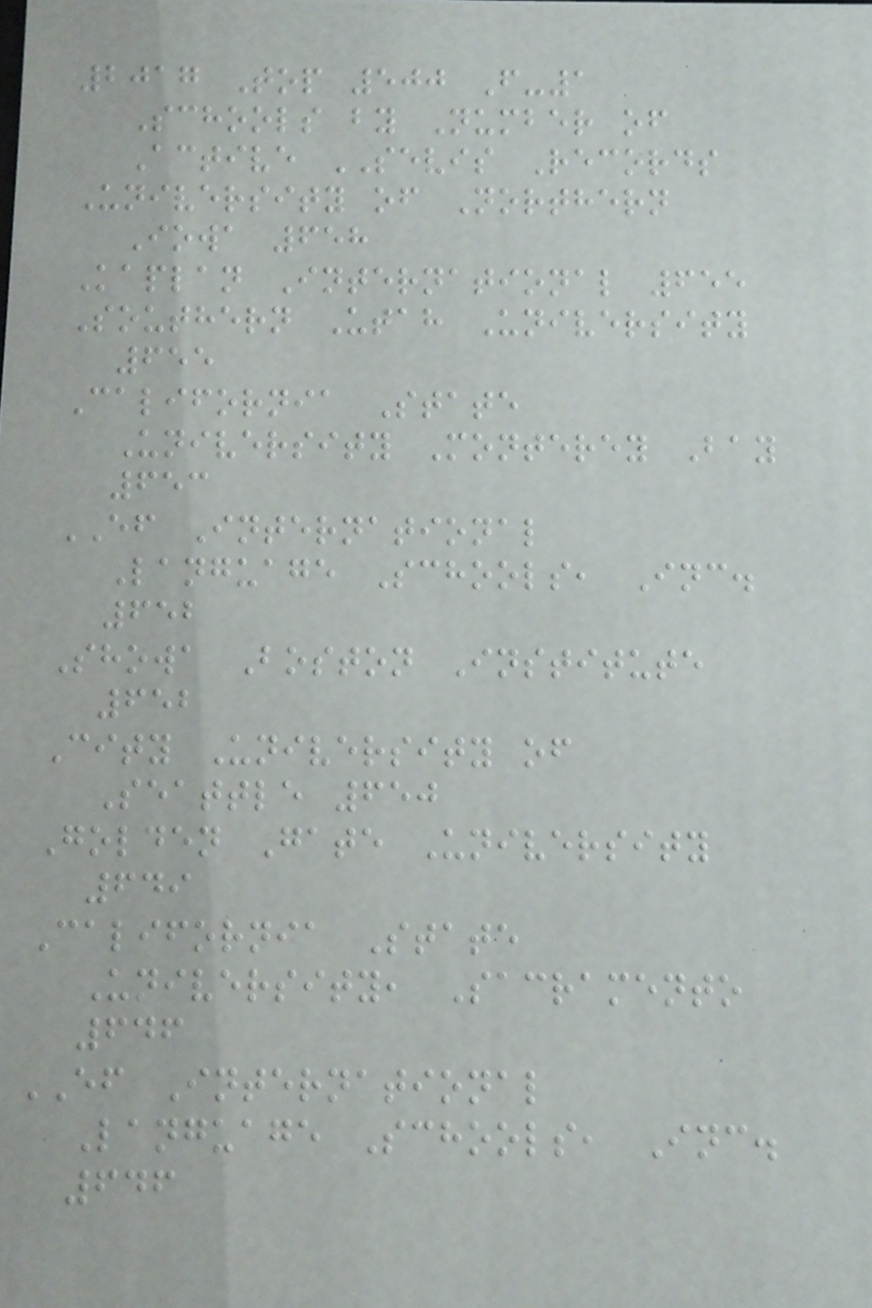2017 Top 500 F-1
Schools by Number of
Active SEVIS Records
University of Northern
Iowa 658
Kaplan International 655
Southern Utah University
655
California State
University Monterey Bay
653
EF International
Language Schools, Inc.
652
Showa Boston Institute
652
City University of
Seattle 650
Golden Gate University
649
California State
University, Sacramento
646
EF International
Language Schools, Inc.
646
